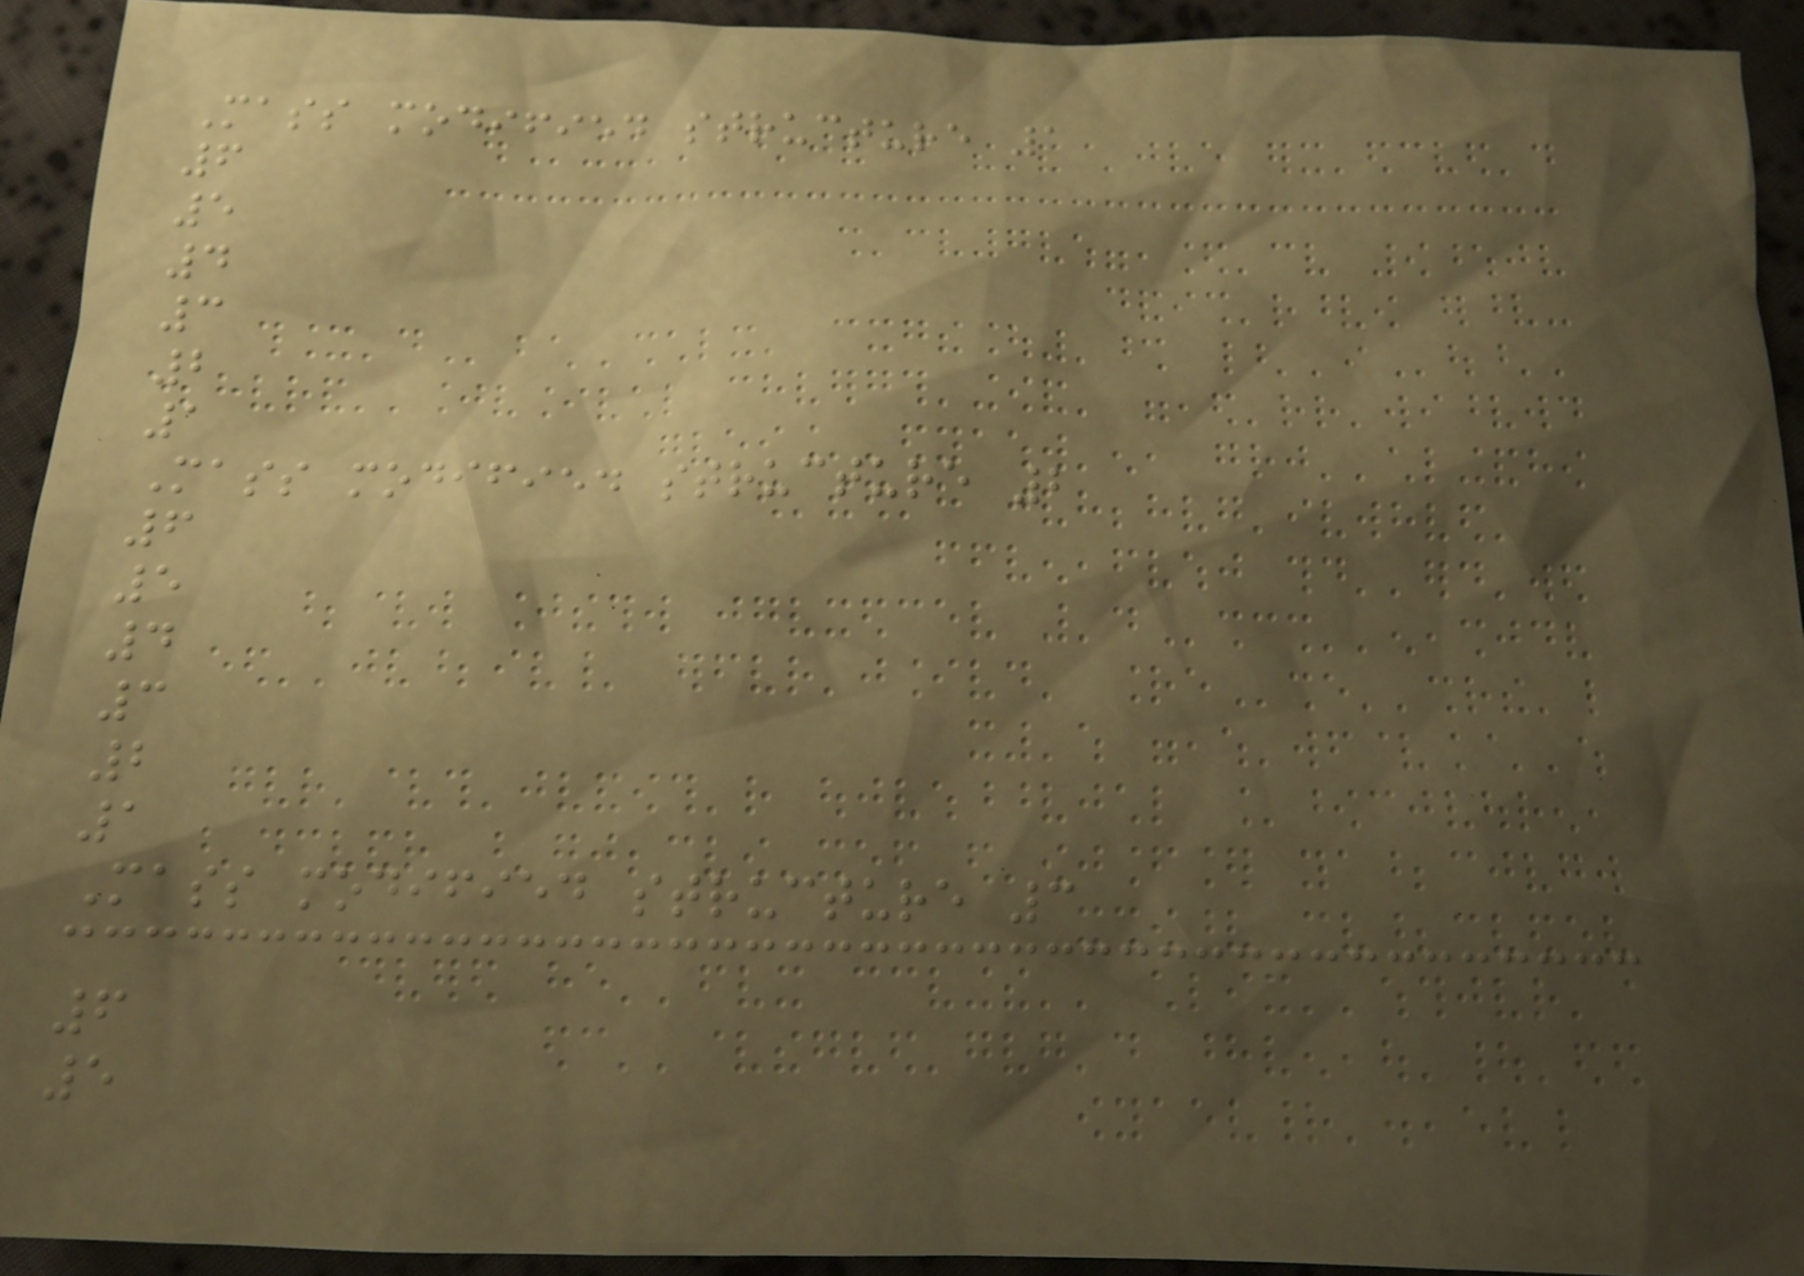Mass modified structure 1
6
5
4
3
2
1
Mass modified structure 2
6
5
4
3
2
1
Mass modified structure 3
6
5
